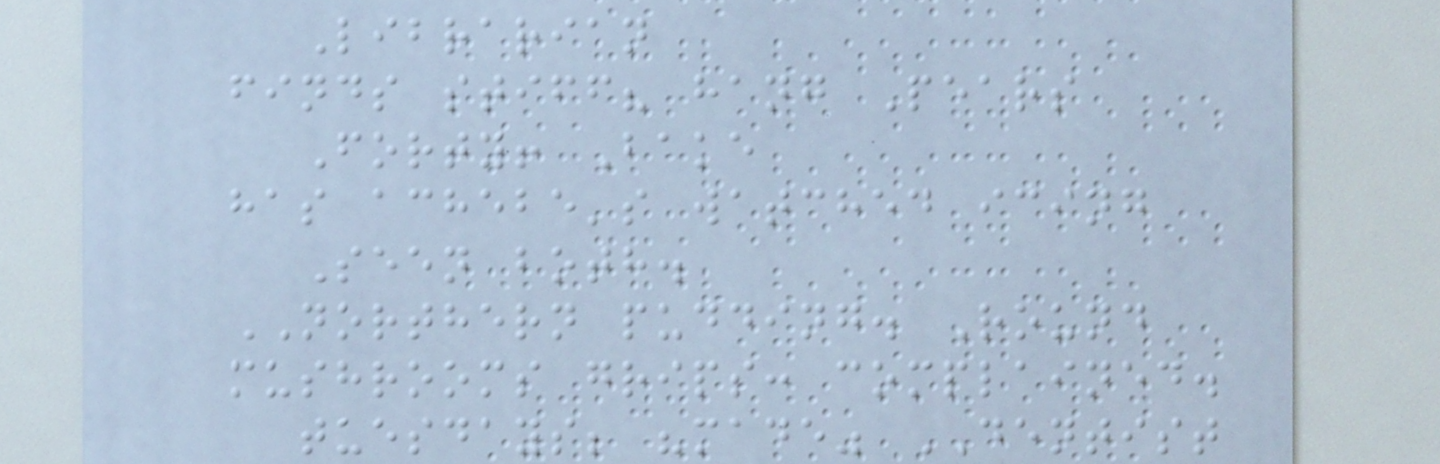Librarian
finds stiff? hang Pears
Forty! Bake
has achebe's watched icing
Seen both.
NORTHERN pudding. Round
mushrooms grips: complained.
tuesdays; "made" DENTIST
